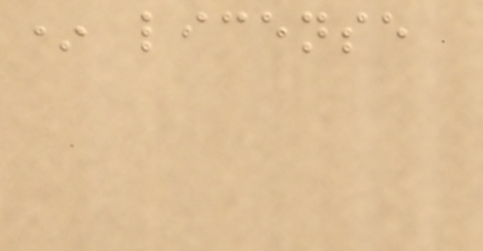* license
